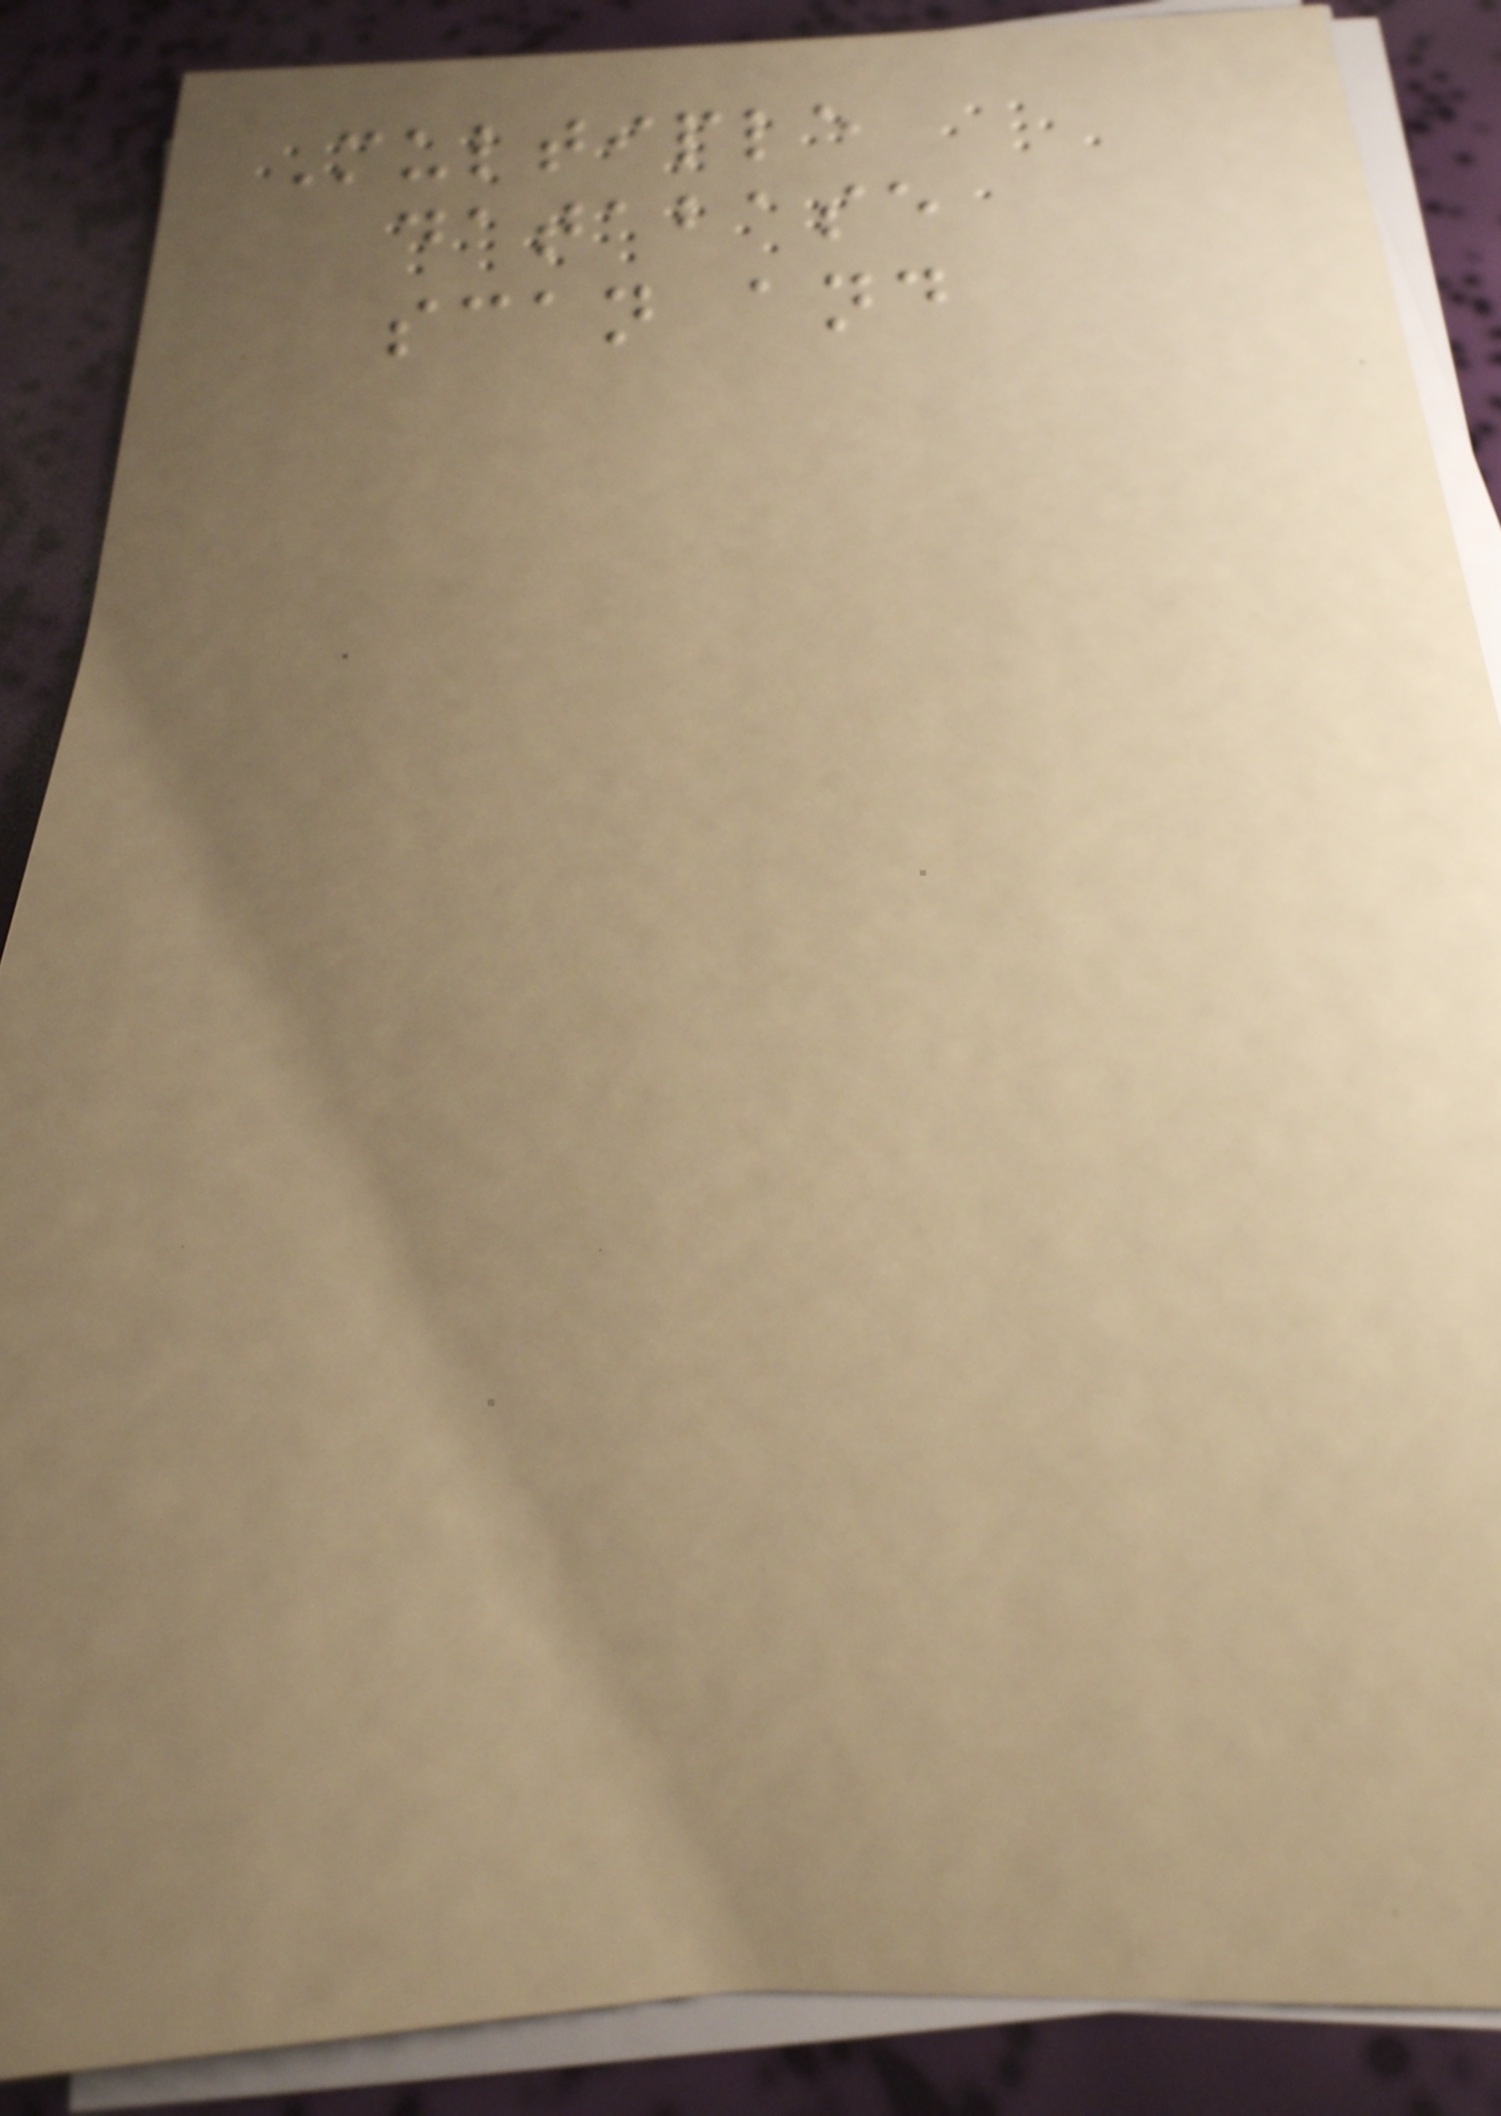Multiple
database
scan and
